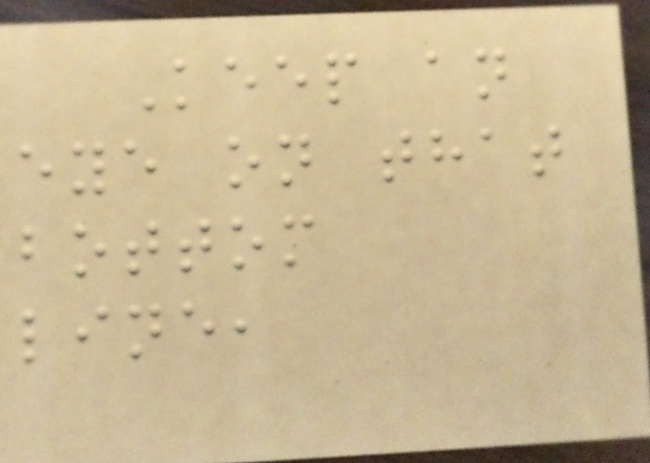Keep an
eye on that
bottom
line,
